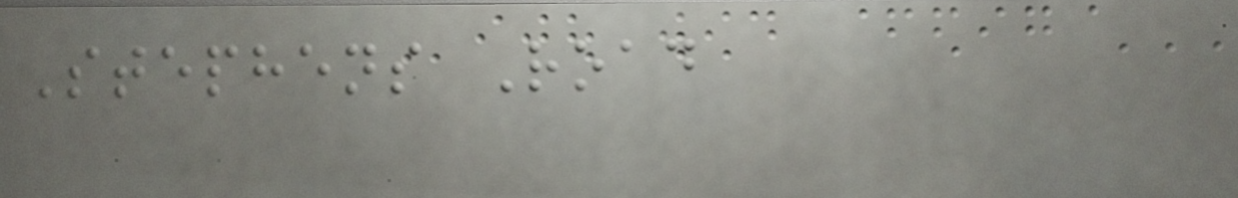Stephens Road
